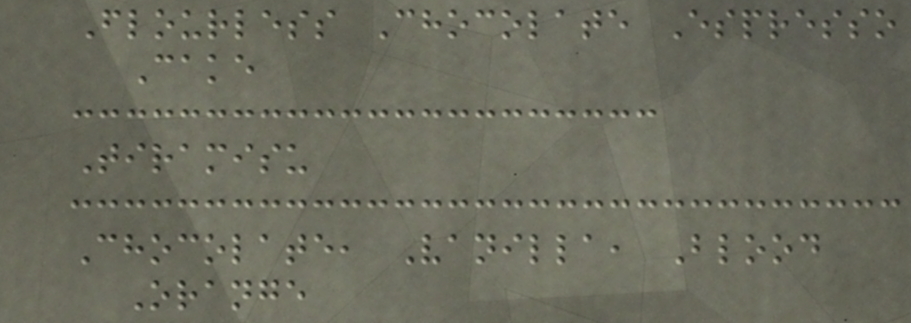Flourless Chocolate Espresso
Cake
Tiramisu
Chocolate, Vanilla, Blood
Orange
